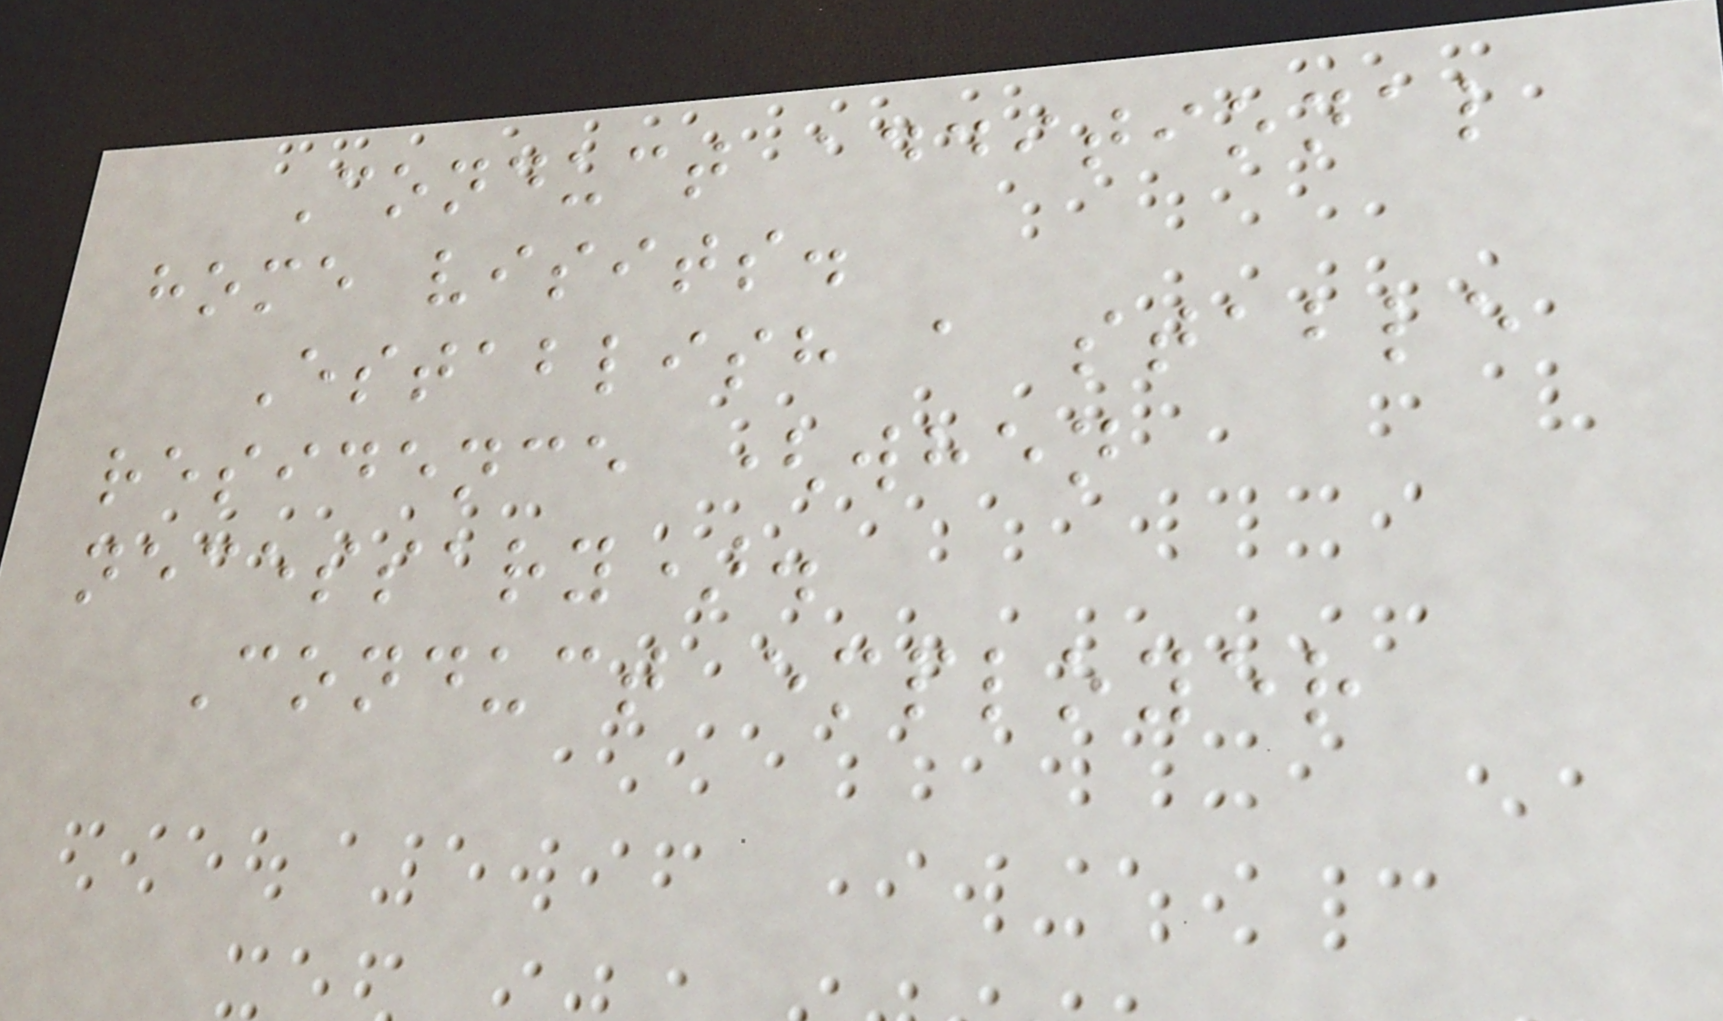Conduct additional
home visits.
Establish a stable
residence (when
necessary).
Conduct employer
